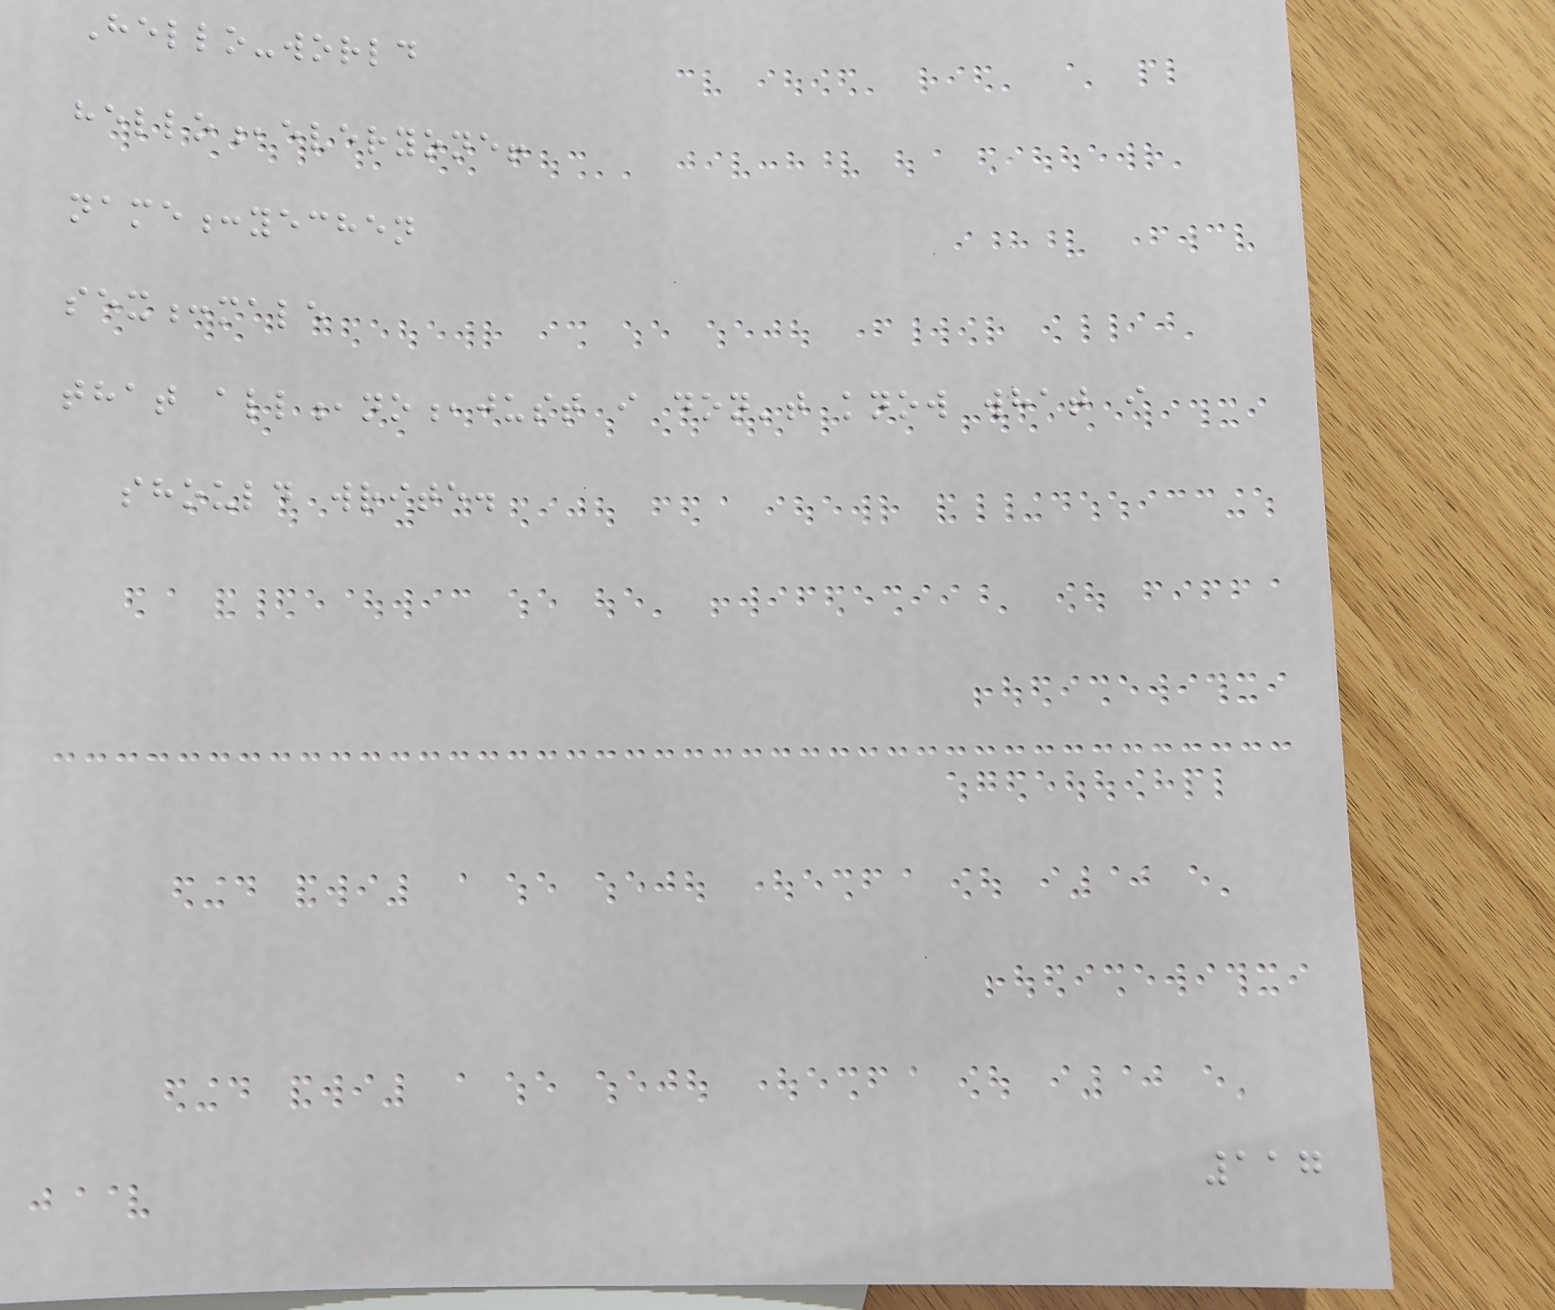Hello-world
hello,everyone!
name:yechen
sex:male
that all,no,just i don't know what i
should write.
117
